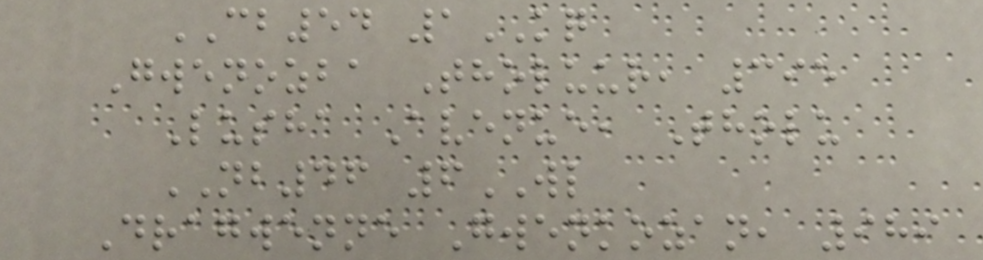CB54 1KQ
Gwenozba Tholuur, 395
Lusha Avenue, Tholu
NB46 6WL
Dragwenne Gwenkozan, 989
